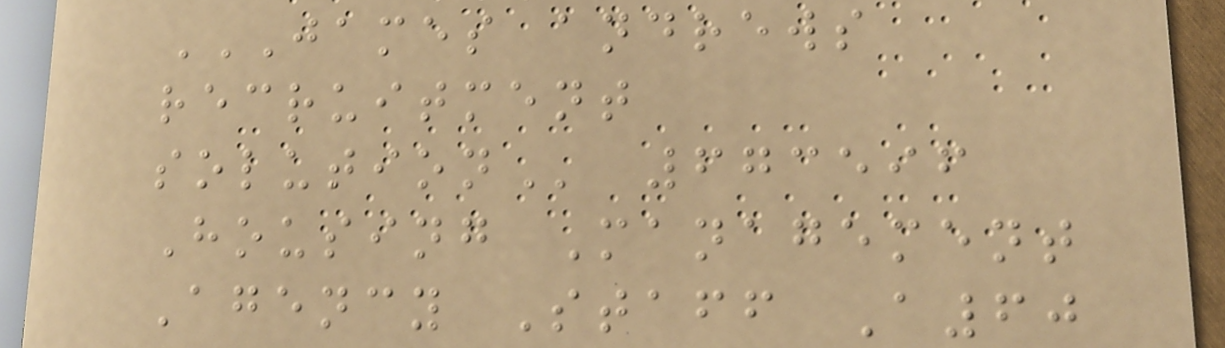JAMES ANDREWS
RECRUITMENT
SOLUTION 673596
Housing Management
Agency Staff A60
